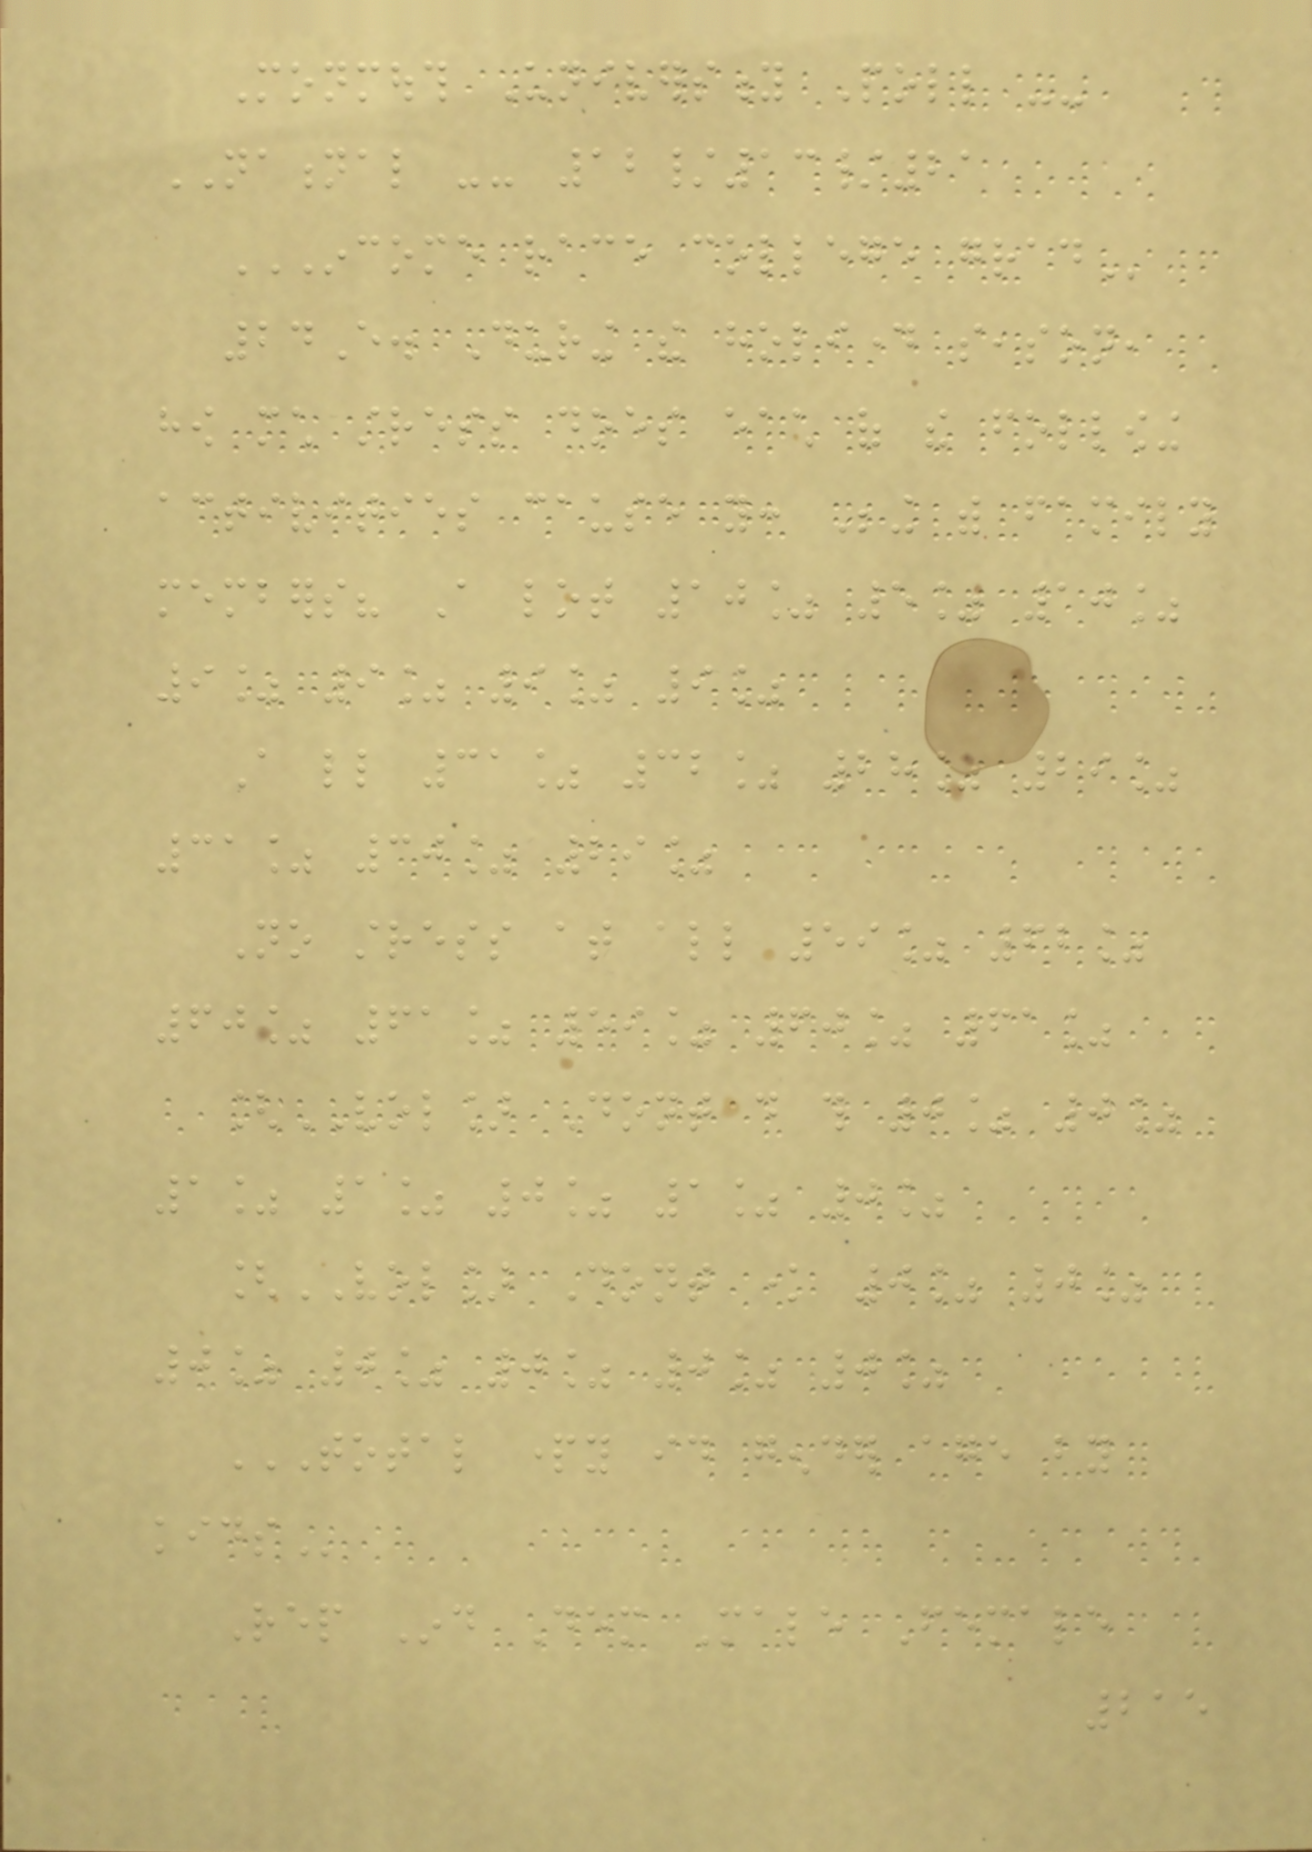Monmouth University Poll --
NATIONAL -- 12/13/21
INCOME RACE COLLEGE GRAD
24E. During the holiday season,
how much stress does each of the following
activities cause you: Being with family
members? A lot 10% 5% 10%
9% 9% 9% 9%
A little 31% 32% 28% 29%
31% 30% 29%
No stress at all 59% 62%
60% 61% 59% 60% 61%
[VOL] Dont do this 0% 0%
1% 1% 0% 1% 0%
[VOL] Dont know 0% 0%
0% 0% 0% 0% 0%
TOTAL PARTY ID GENDER AGE BY
KIDS
Rep Ind Dem Male Female
215
